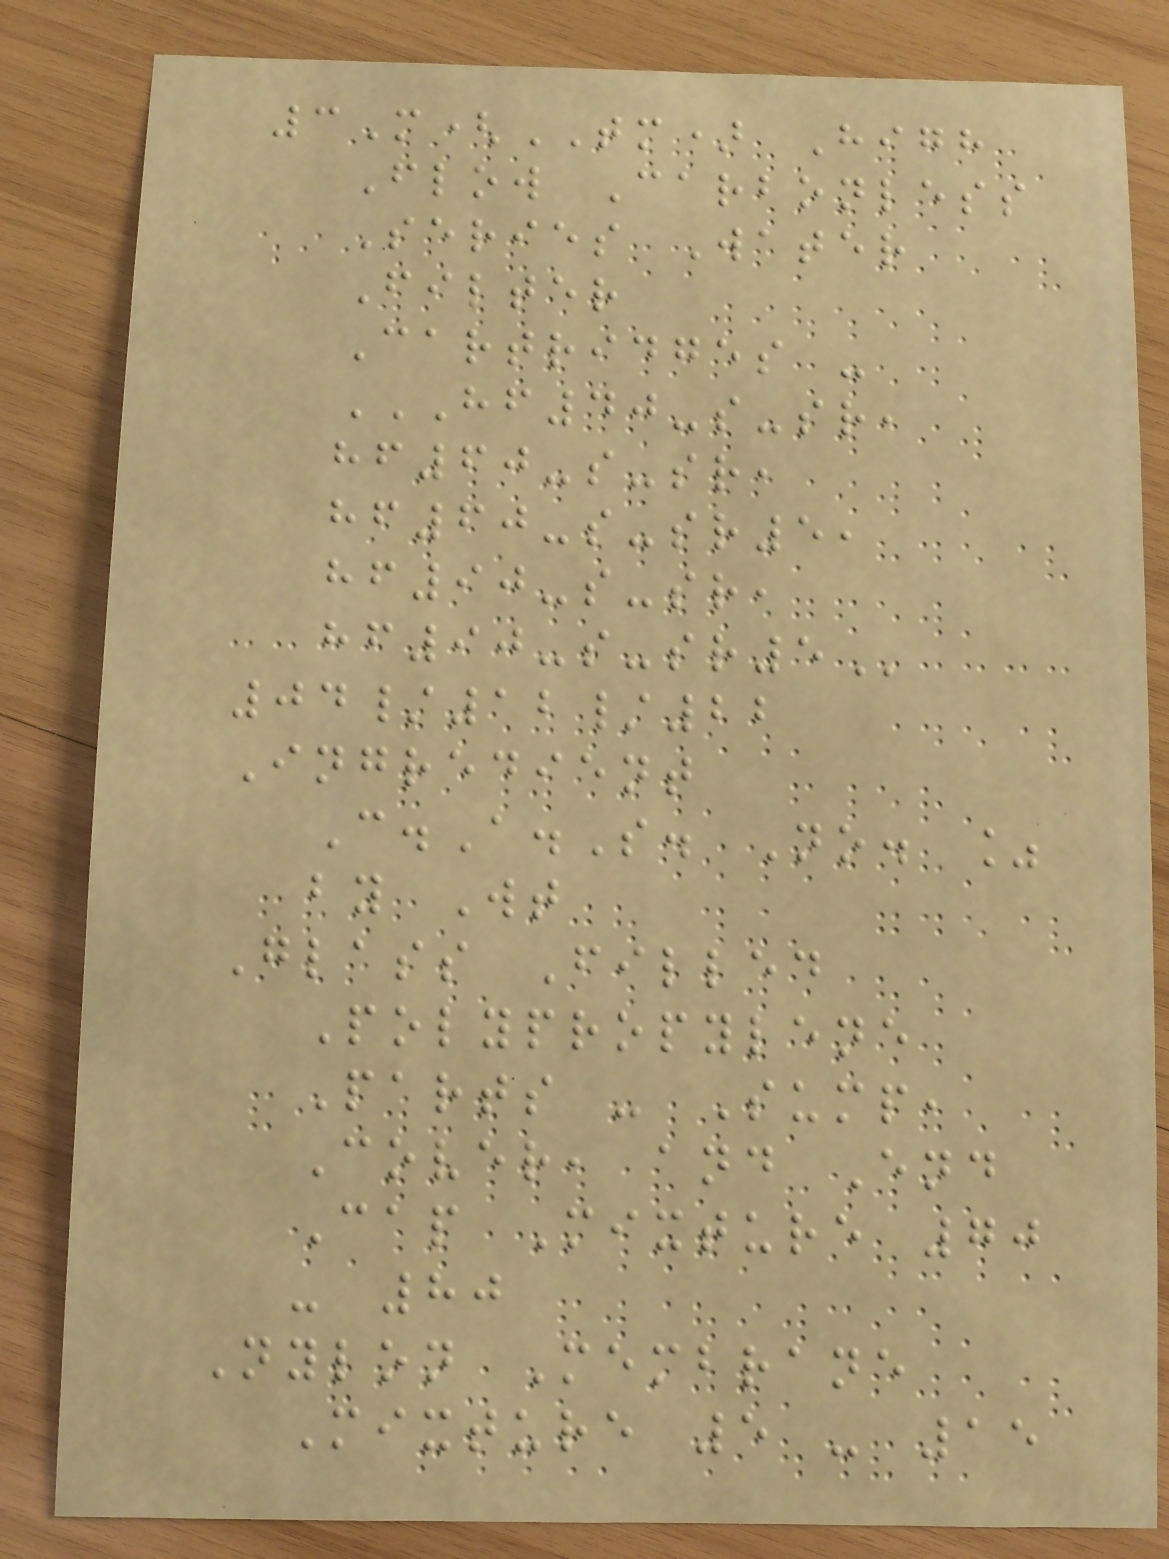3M(TM) High
Flow Carbonless
Series Water
Filter
Cartridges -
HF40-S-SR,
HF60-S-SR,
HF60-S-SR5,
HF90-S-SR,
HF90-S-SR5
04/12/22
Ingredient
C.A.S. No. %
by Wt
Glass Filled
Polypropylene
Parts - Sump,
Cover, and End
Cap Mixture 70
- 80
Nylon Membrane
Mixture 5 - 15
